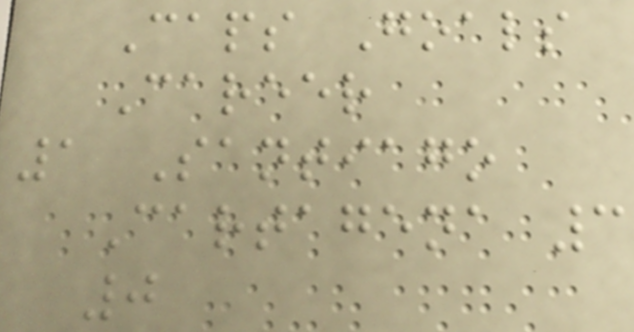Caps Goals
Career
1 Santiago
Cartagena 3
0
